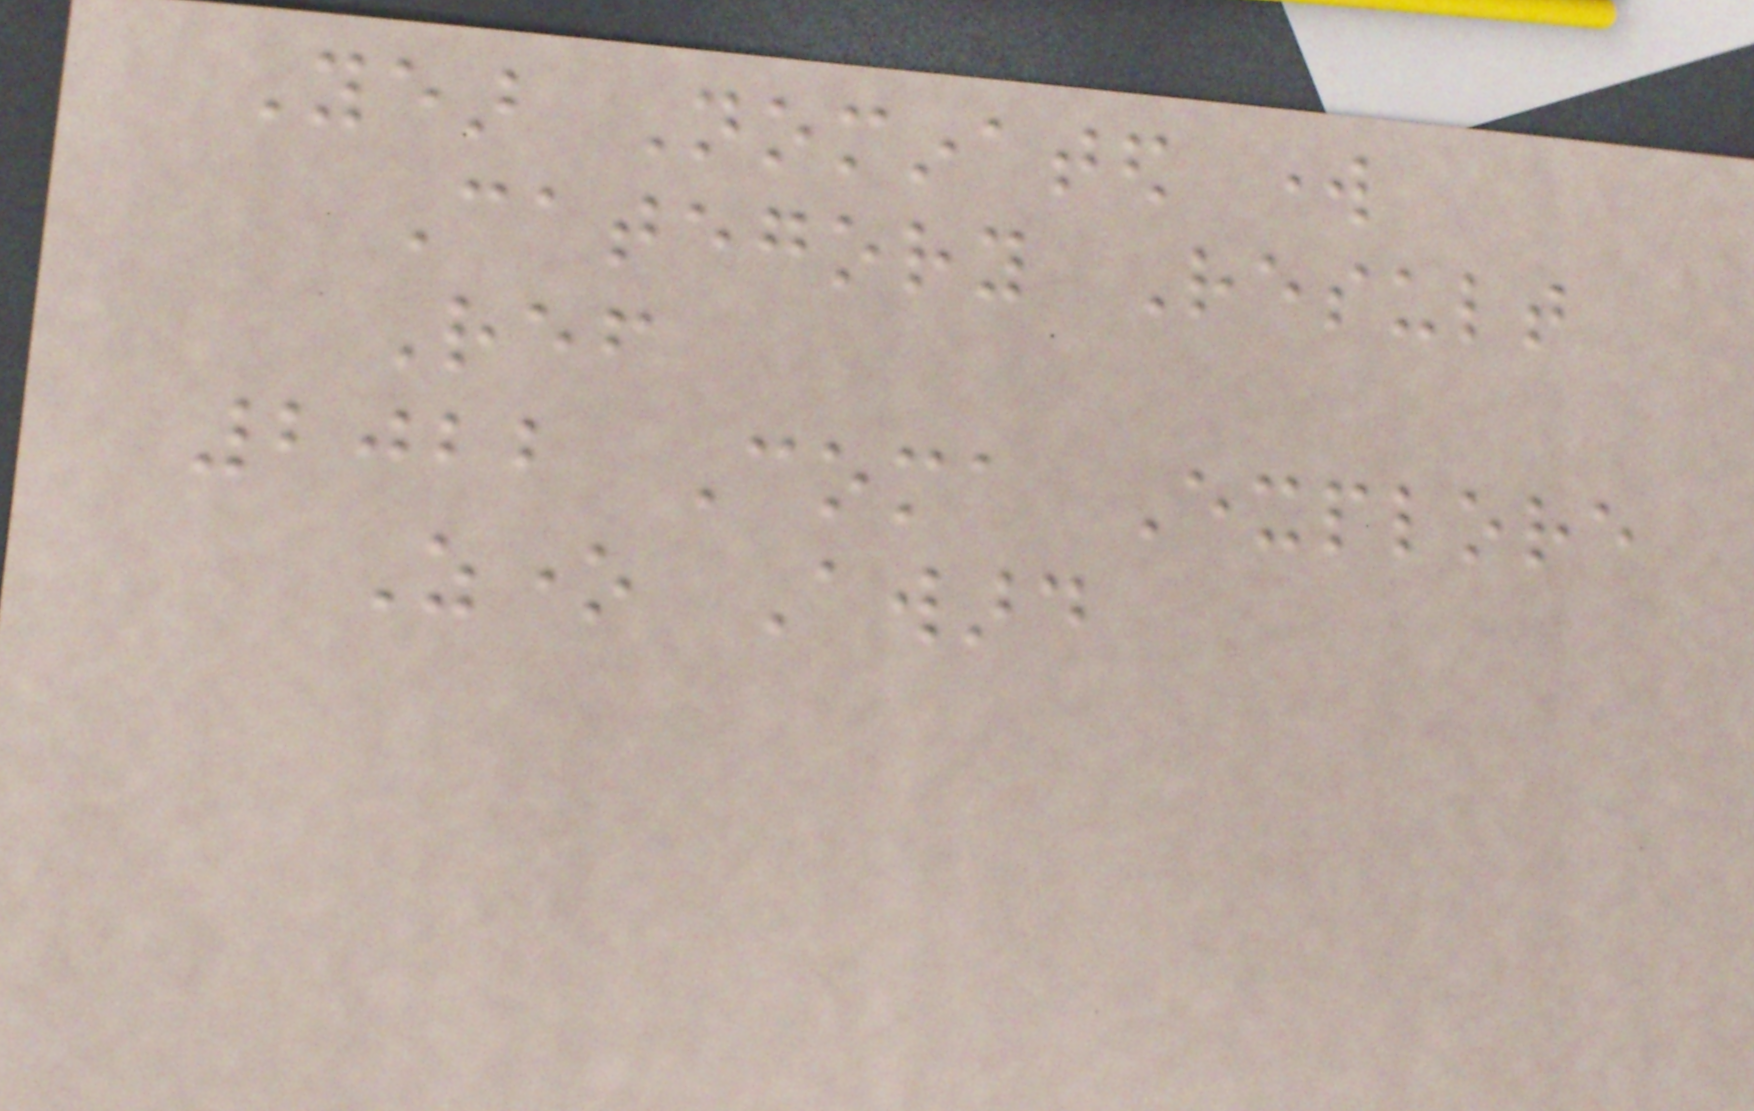Year Nominated work
Category Result
Ref
2022 Coma Explore
Zone Award
